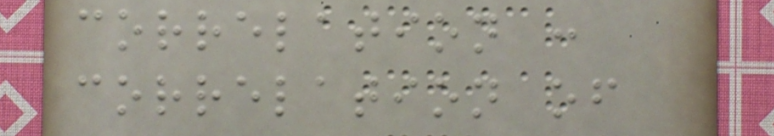correlation :
correlation of
